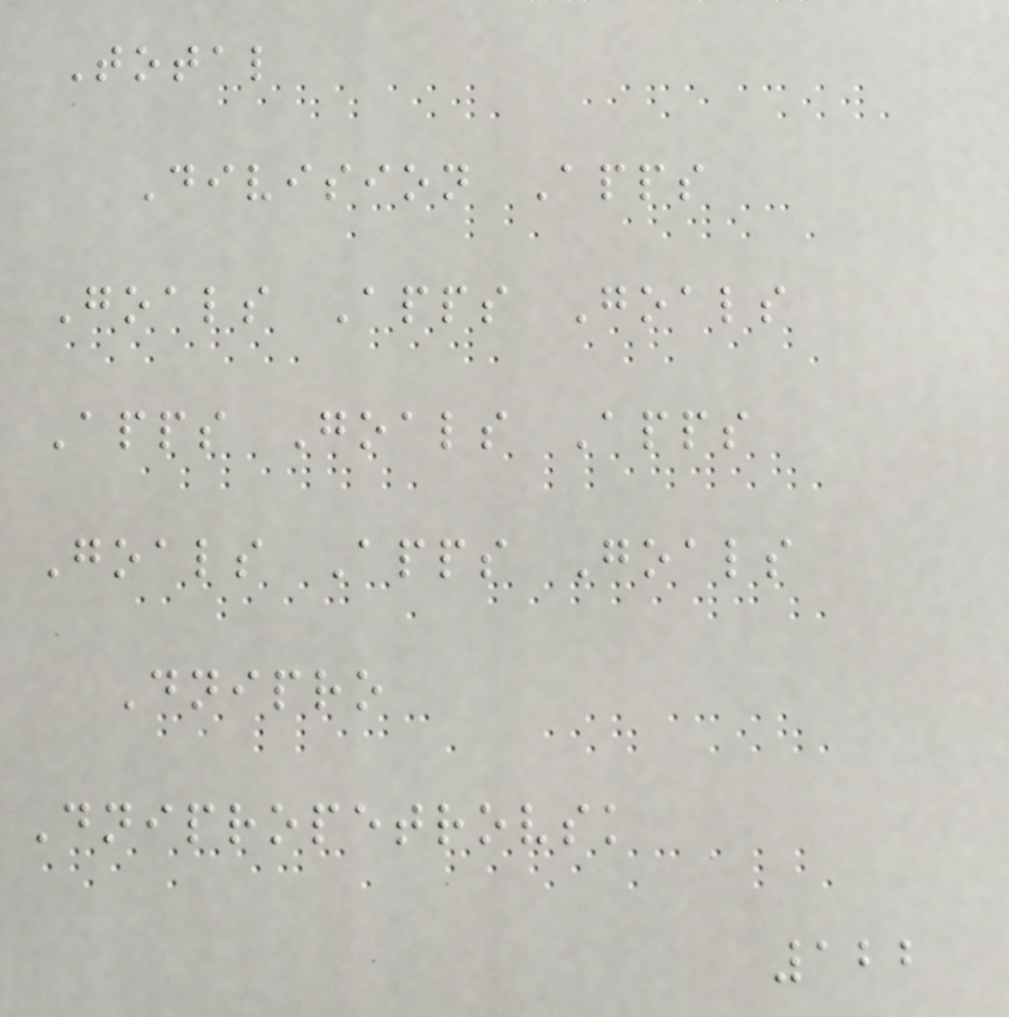Total
Division Apps
Goals Apps Goals
Apps Goals Apps
Goals Apps Goals
Dnipro
Dnipropetrovsk
122
